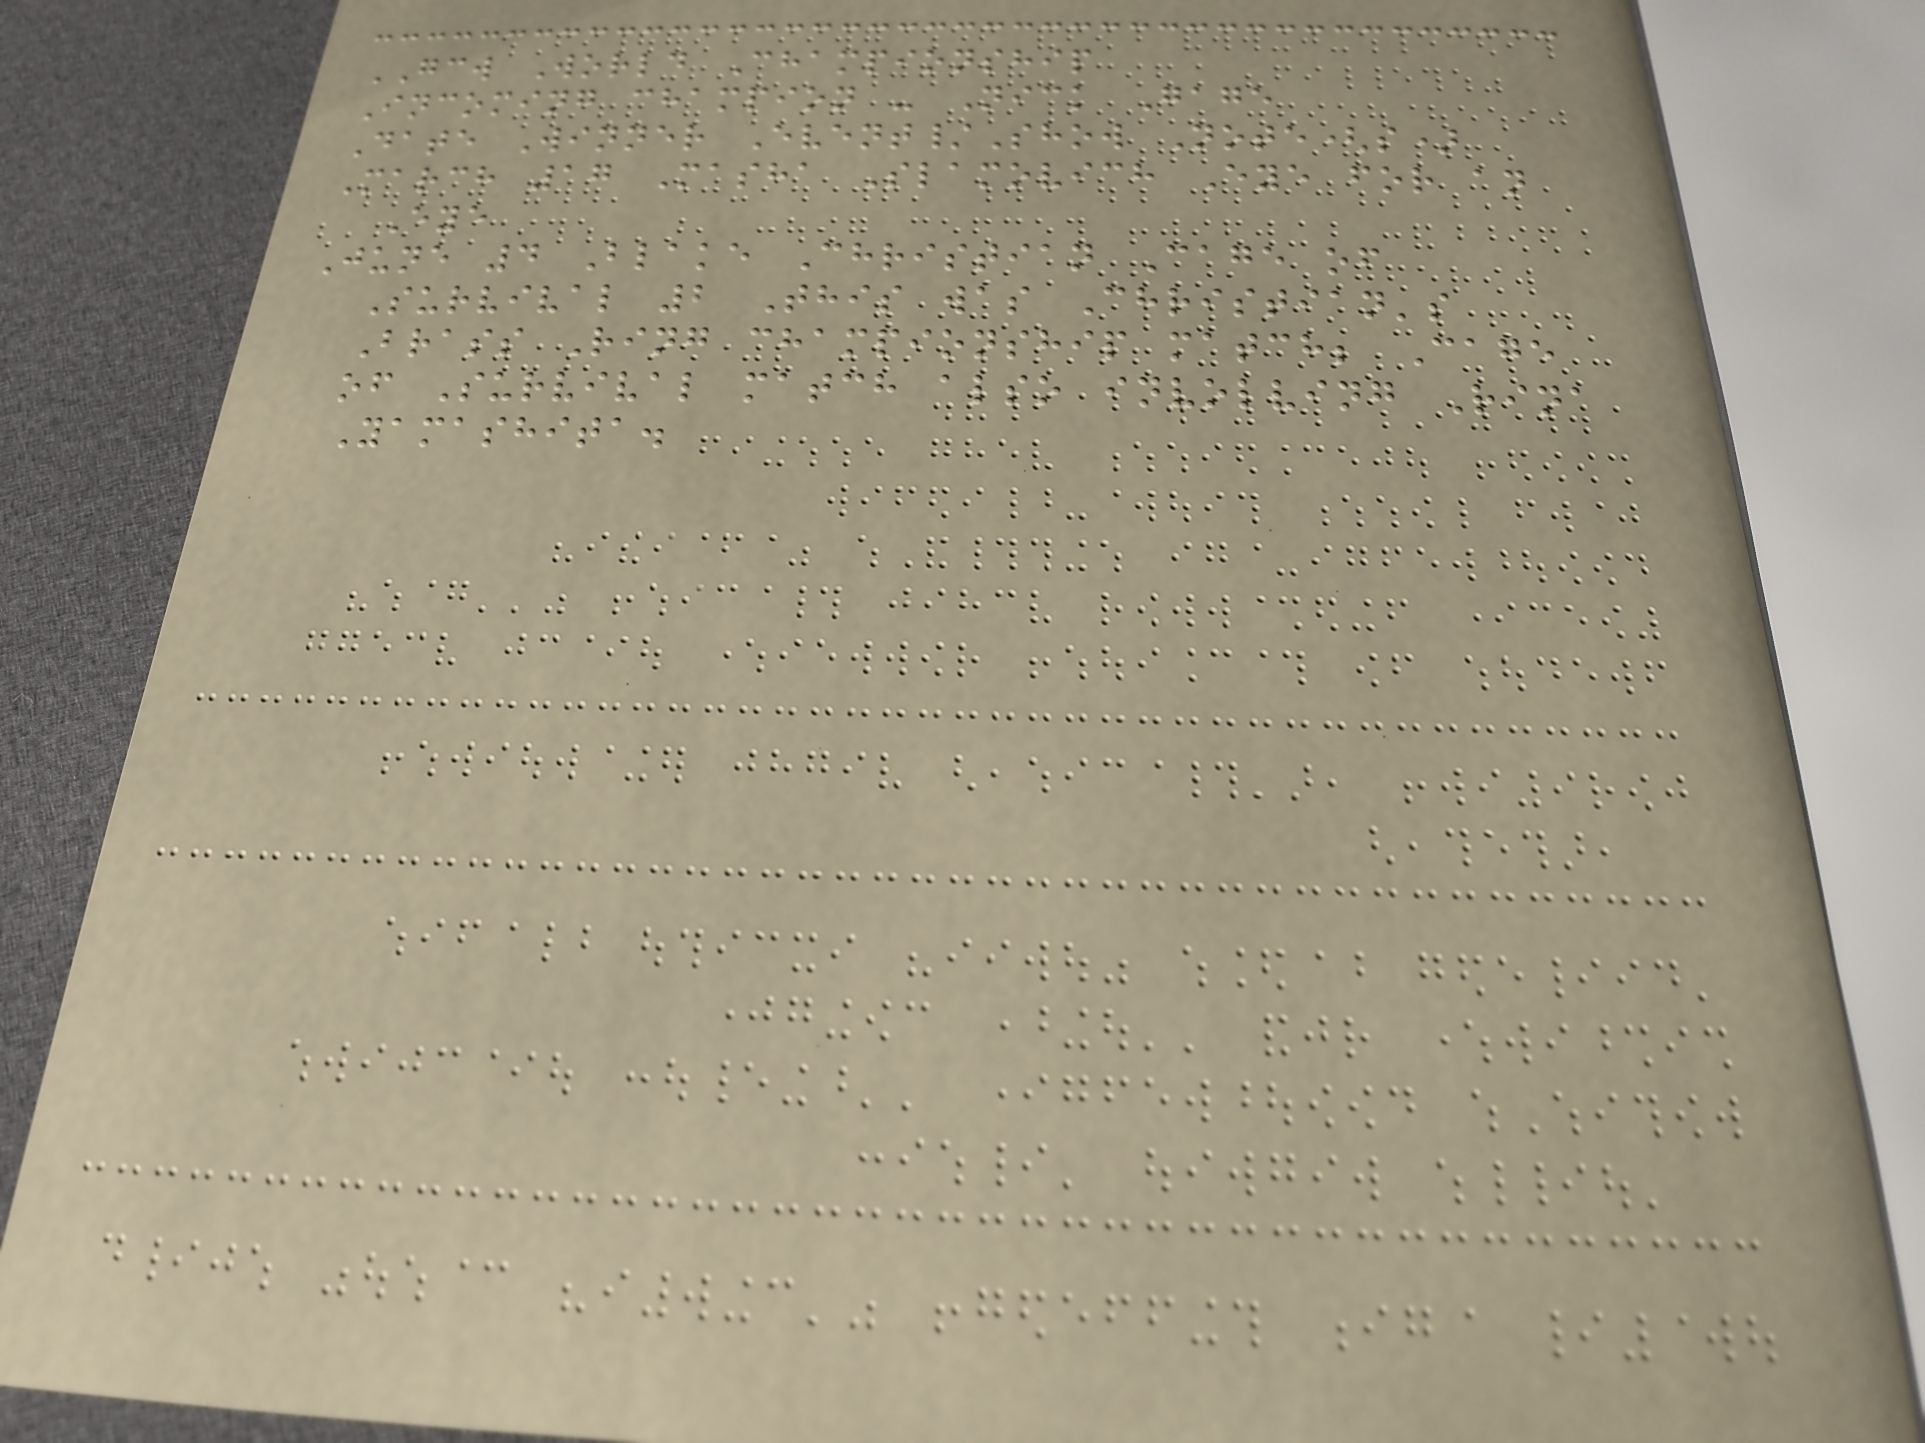GCW World Championship
Incoming champion - Nick Gage
Date Winner Event/Show Note(s)
March 17 Masha Slamovich Eye for an
Eye
June 4 Blake Christian Cage of
Survival 2 This was Christian's
Brass Ring championship match; Cage
of Survival match also involving Rina
Yamashita.
